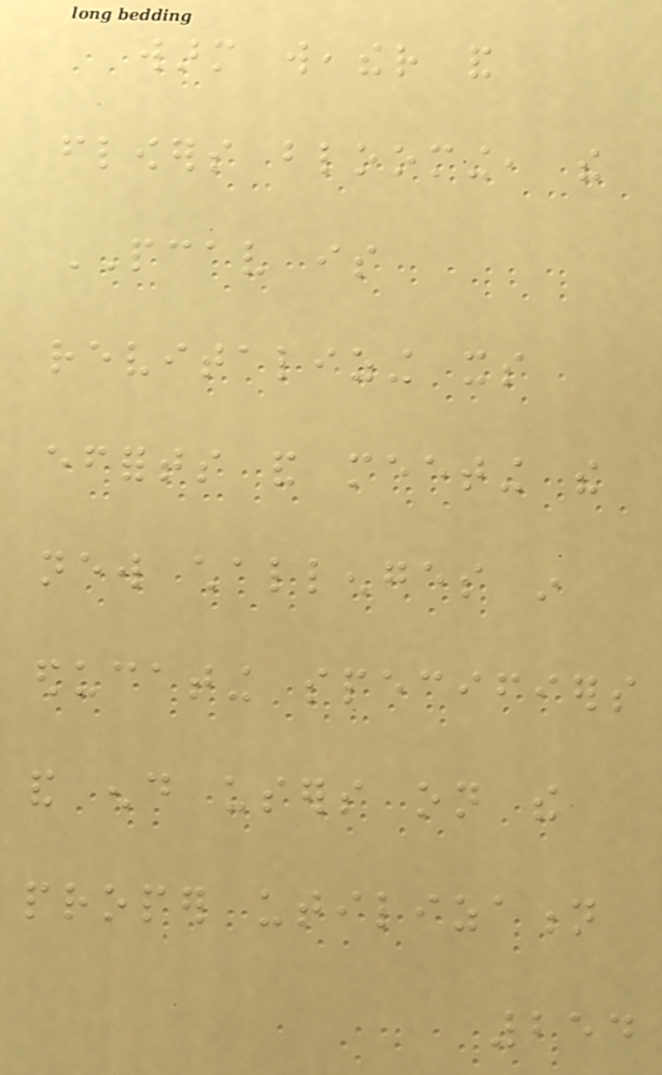warm weather and
flowers blooming, the
PCAV is
revitalizing its
efforts and meeting the
new challenges in
educating specifiers
and end users on the
proper utilization
254
